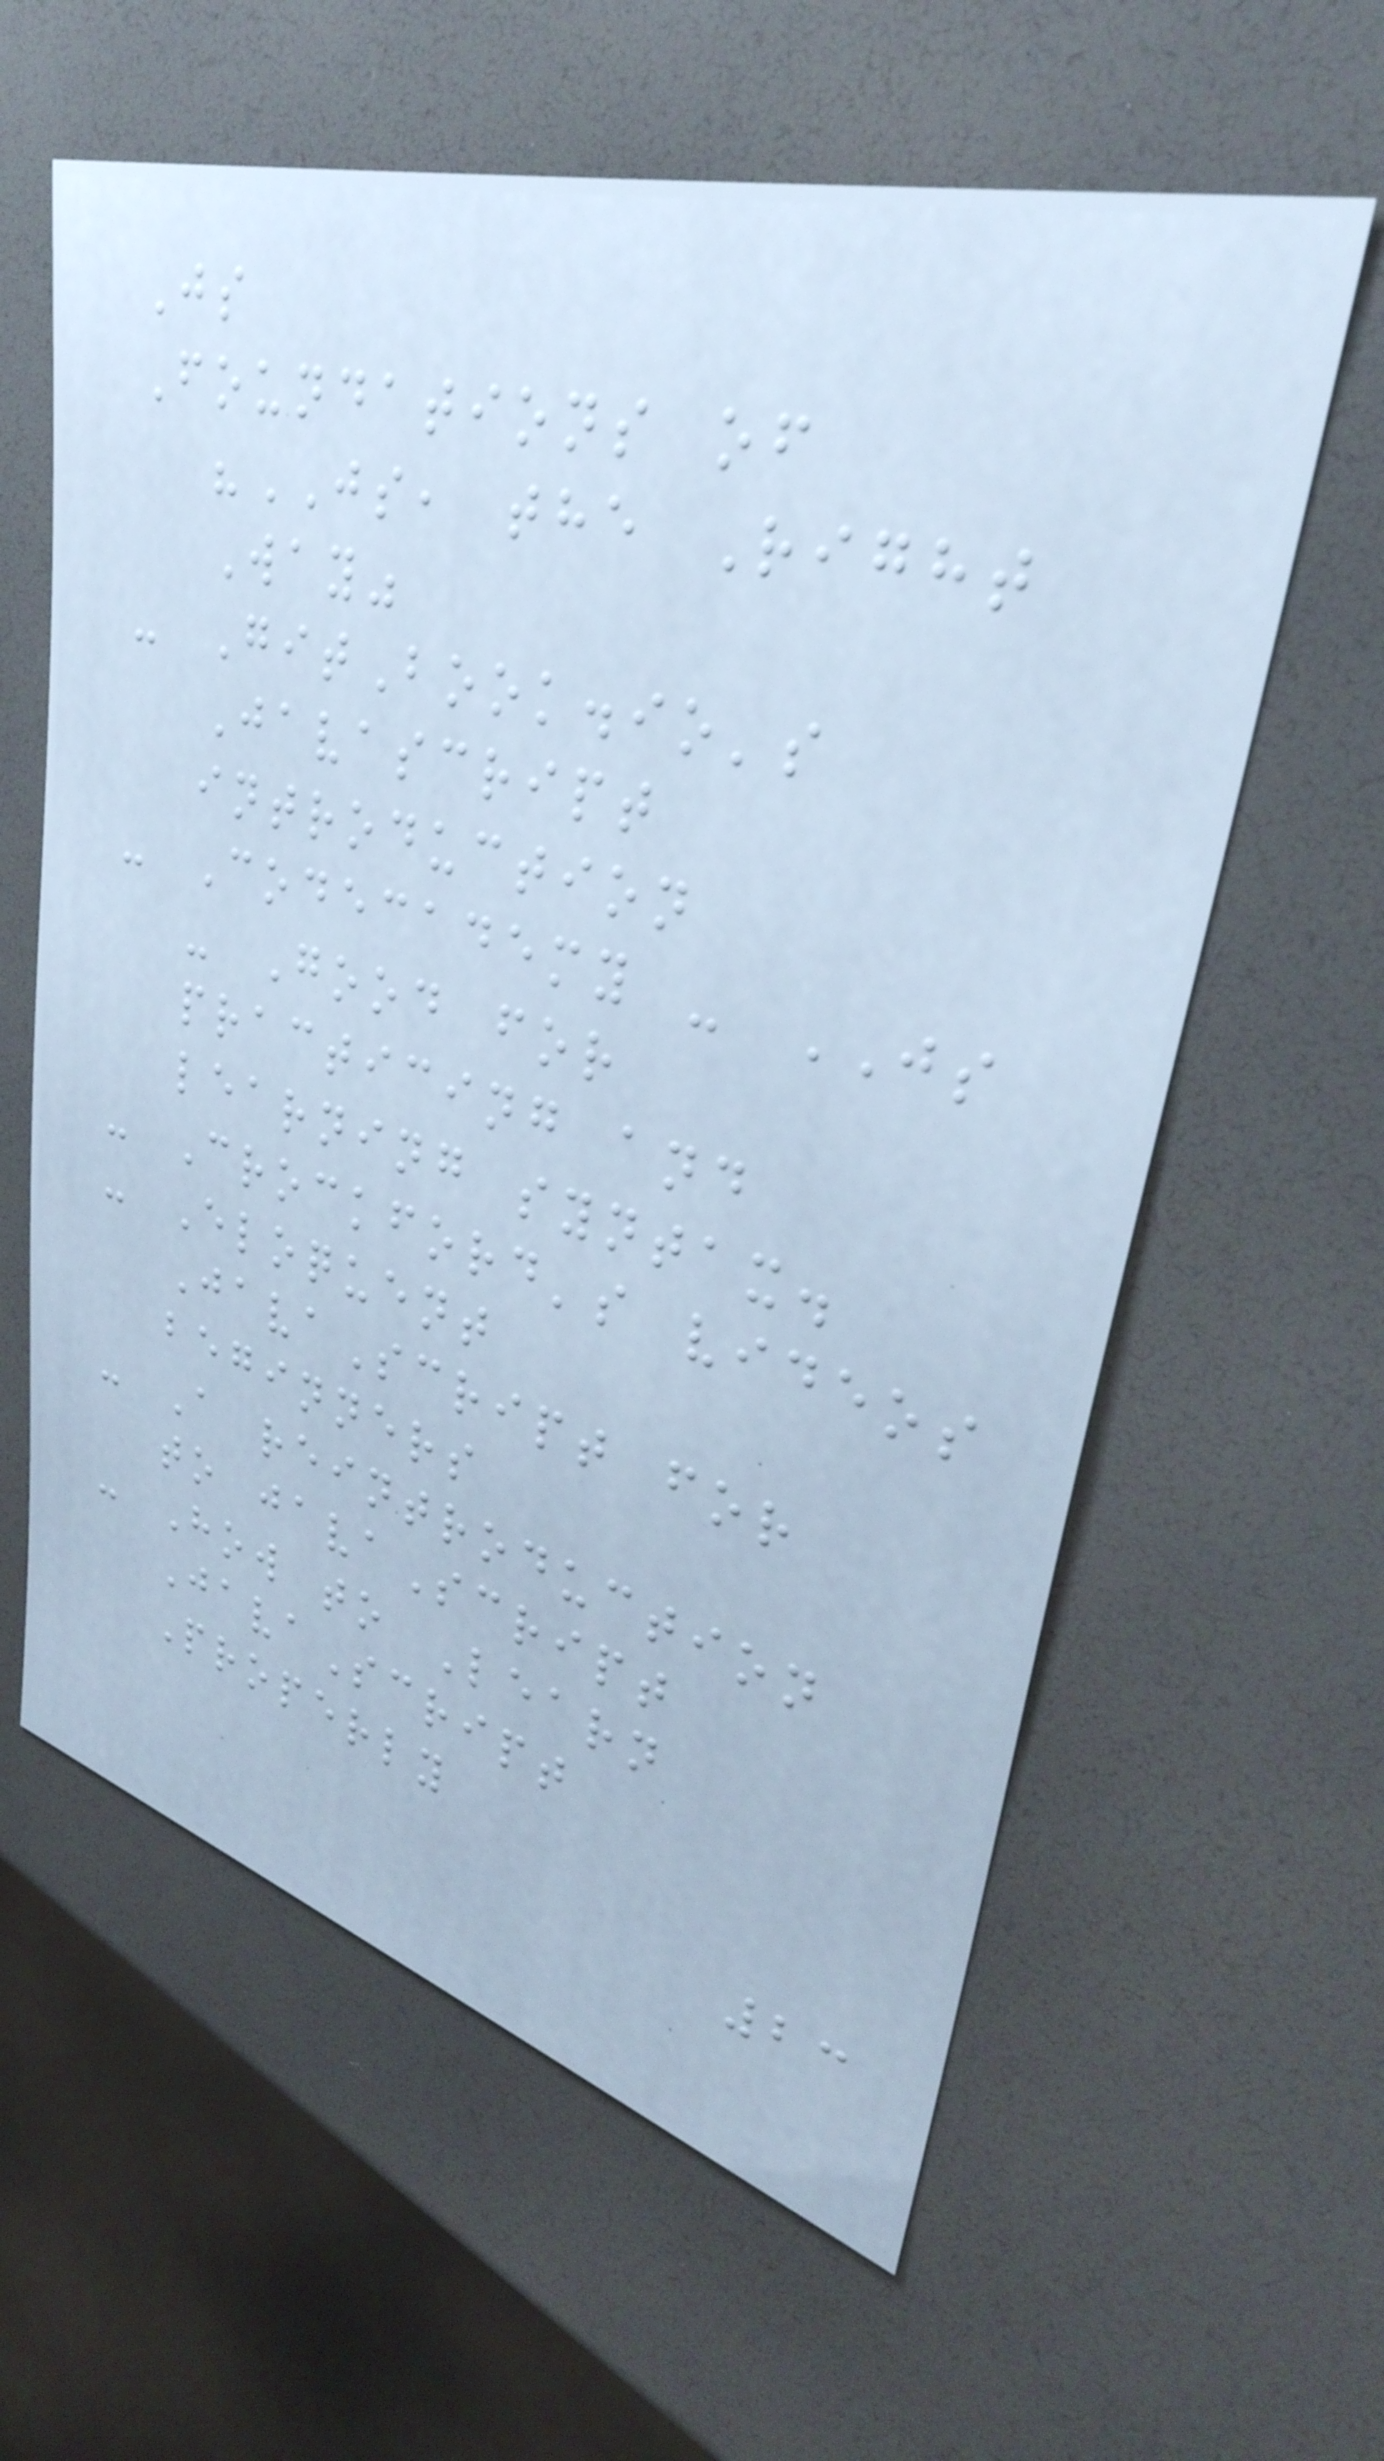Js
Foundations of
"JS, the Right
Way"
- GitBook.io's
Javascript
introduction
- Codecademy - JS
- Good for
practicing and
learning syntax.
- Crockford's videos
- Eloquent
JavaScript for
beginners
- A reintroduction
to javaScript
- How to Learn
JavaScript
Properly
23
